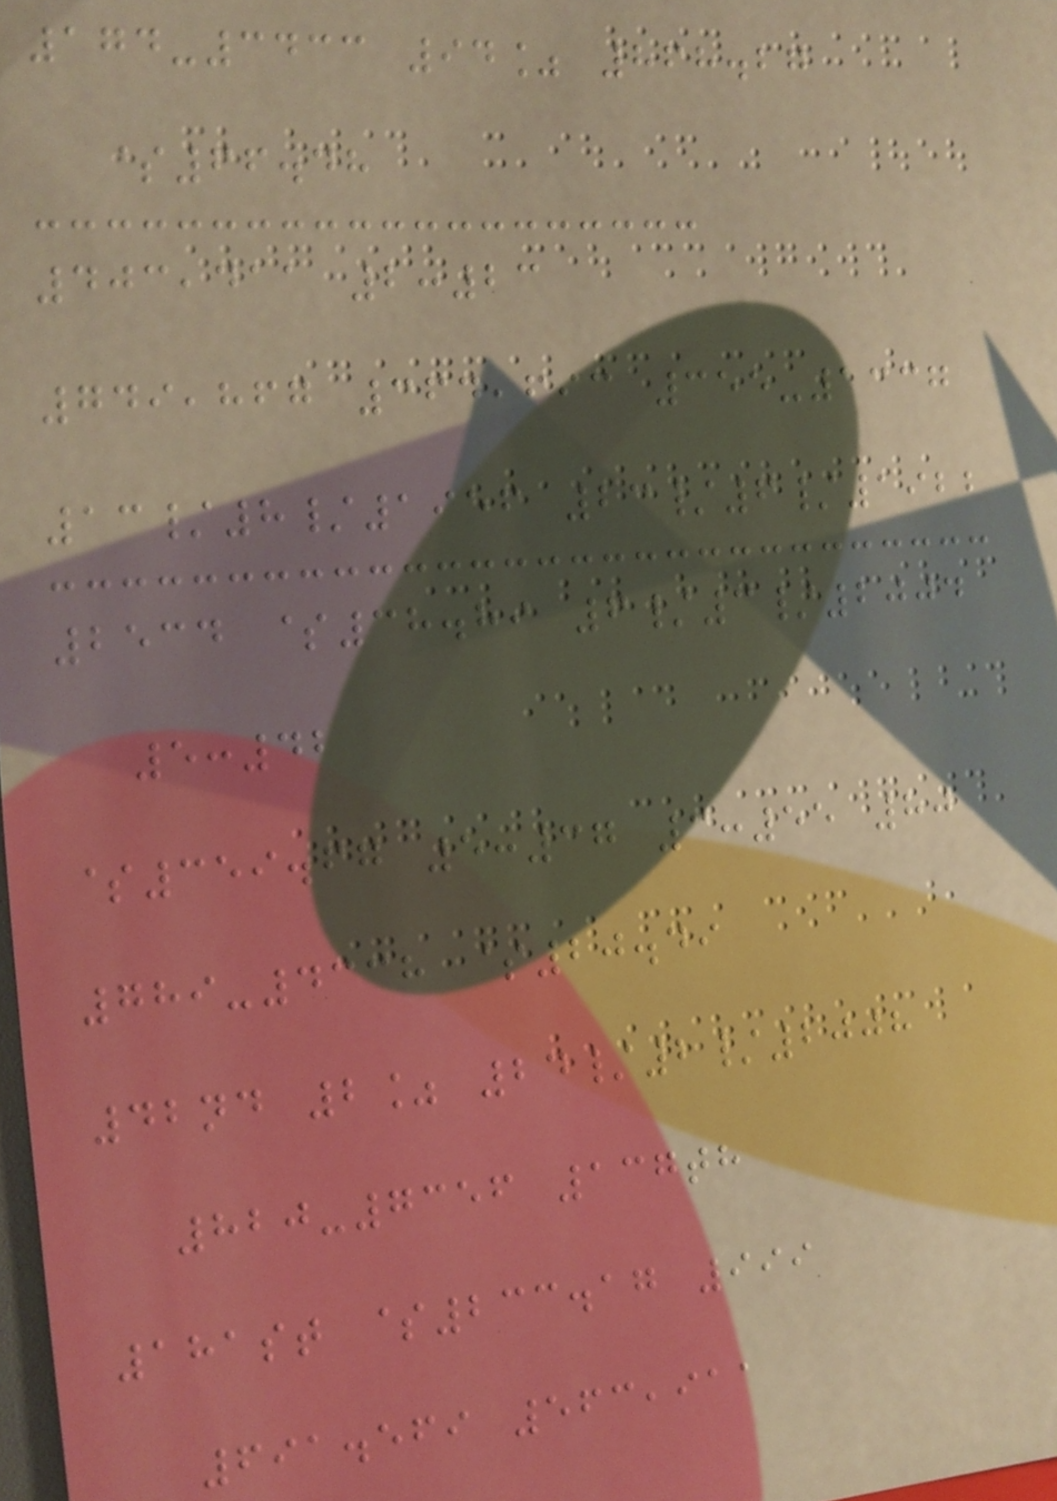174-3433 94% 868.27
$66.48
403,411 2:23
749,867 364,693 355-1337
13/8/1956 23/6/1922
2534 $38.89 6/3/2004
5:42
$359.67 5:37 3:55 80
789-4338 $20.49
42nd 2% 24/2/2008
820-7356 137th
181st $233.17 999
691.569 563,911
